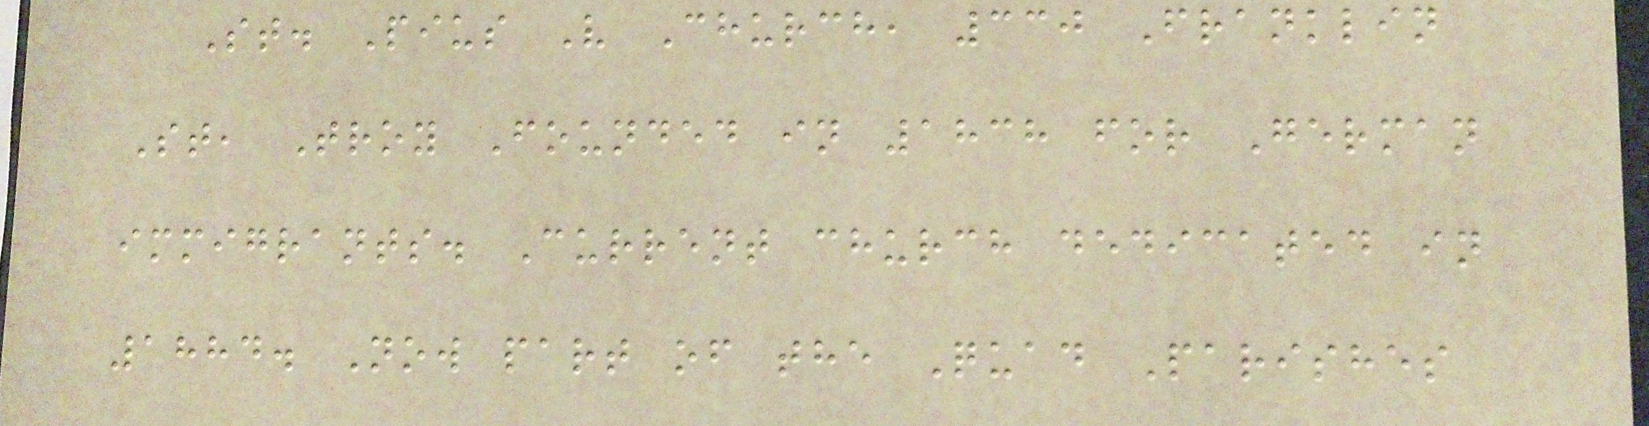St. Pius V Church, 330 Franklin
St, Troy Founded in 1838 for German
immigrants. Current church dedicated in
1884. Now part of the Quad Parishes
